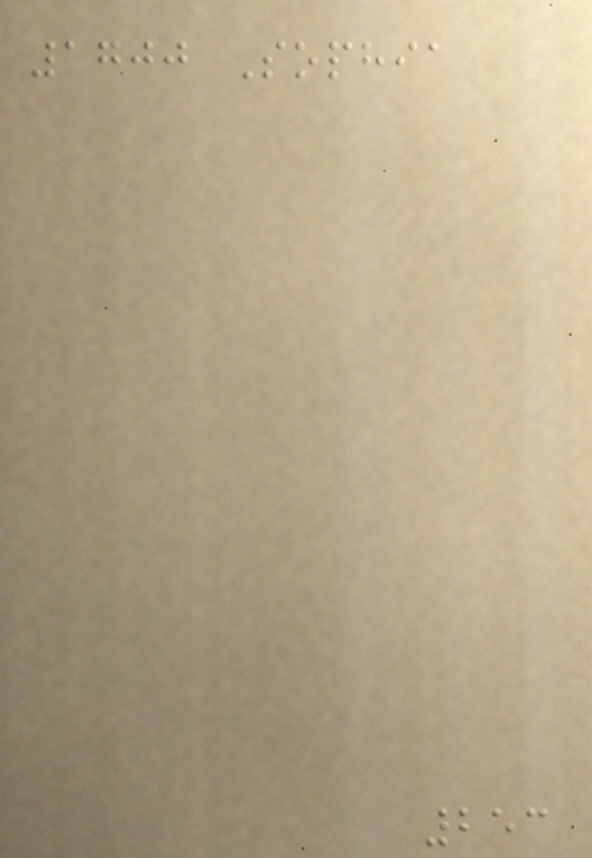1700 Sophia
253
